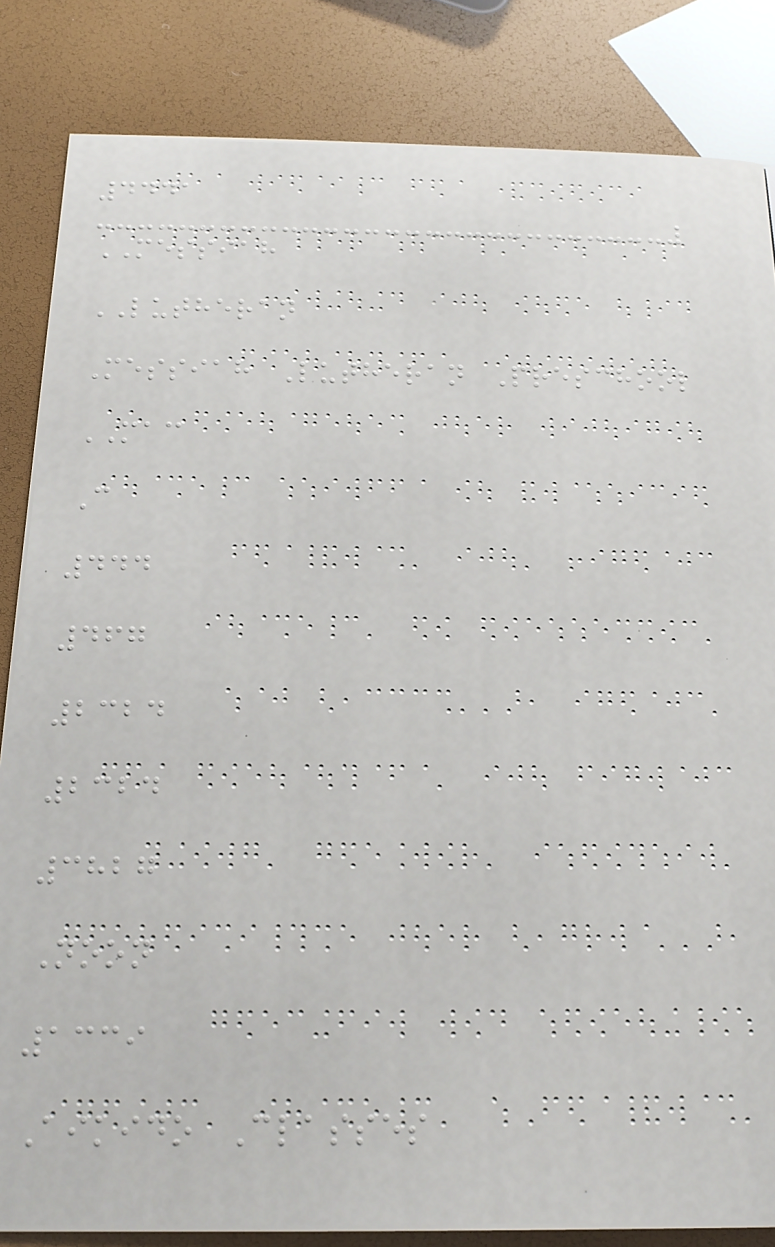4441
MESSIAH
LUTHERAN
Messiah Lutheran Preschool
MAC
C
444
467
2324
2324
3827
Noon
1339
Aikido Classes
